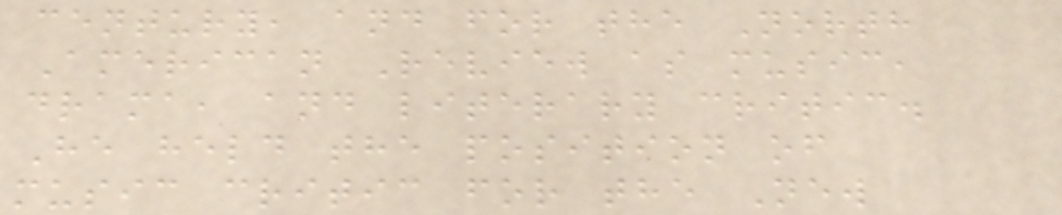century, and for the North
American Review as music,
drama, and literary critic.
He held the position of
music critic for the New
